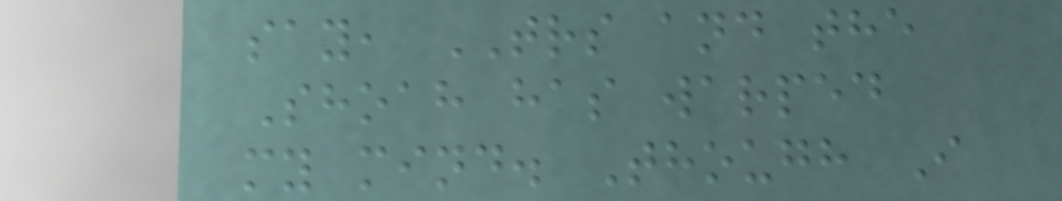say, TRS and the
Shoah has warped
my mind. Though I
